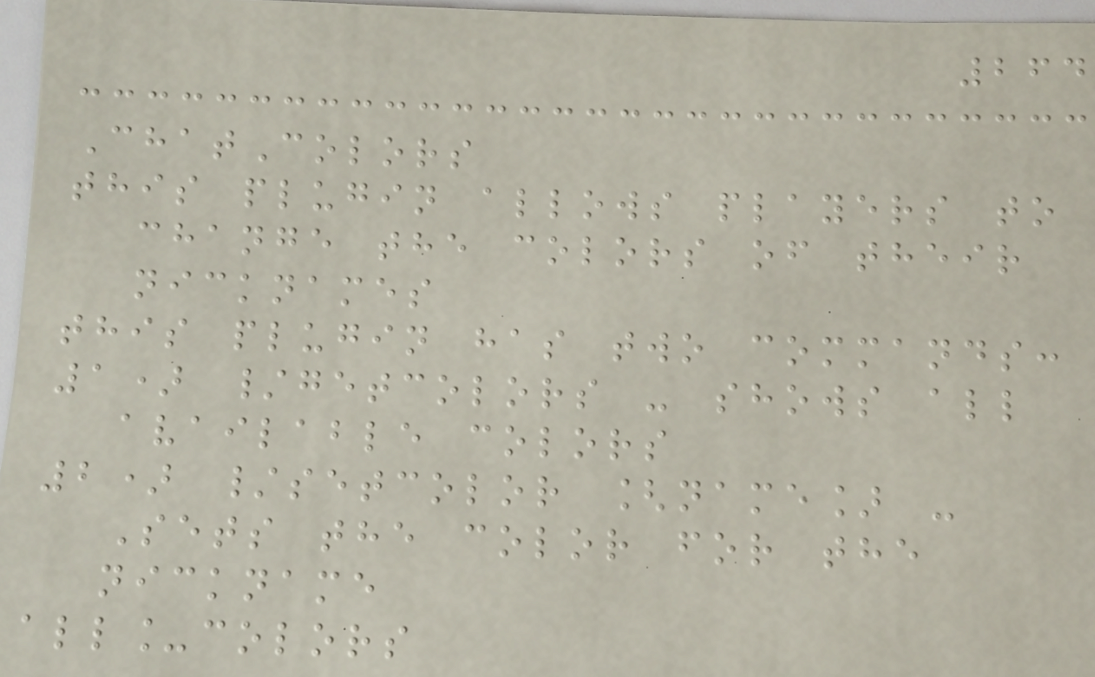264
ChatColors
this plugin allows players to
change the colors of their
nicknames
this plugin has two commands:
1) /getcolors - shows all
available colors
2) /setcolor [name] -
Sets the color for the
nickname
all_colors
